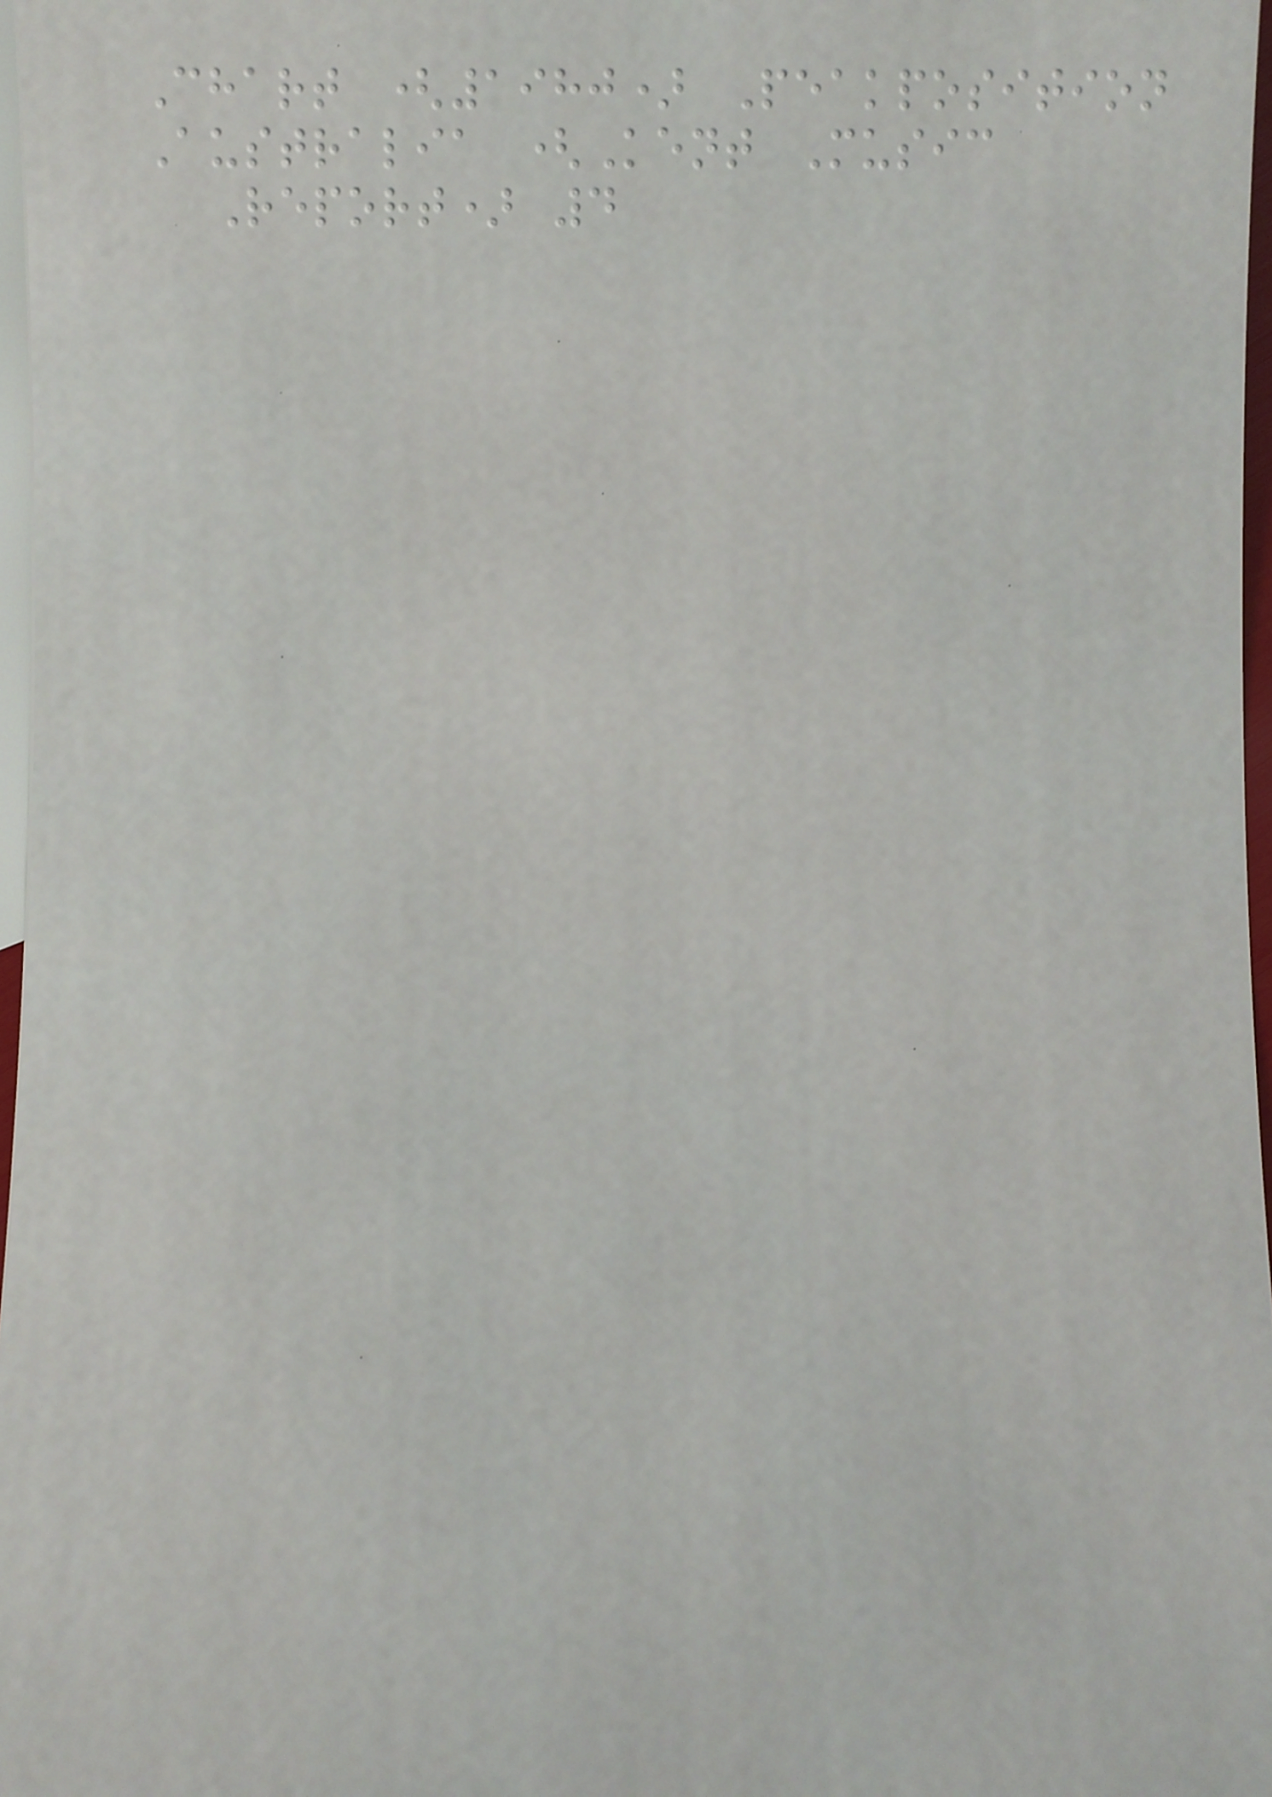Chart (1980) Peakposition
Australia (Kent Music
Report) 4
